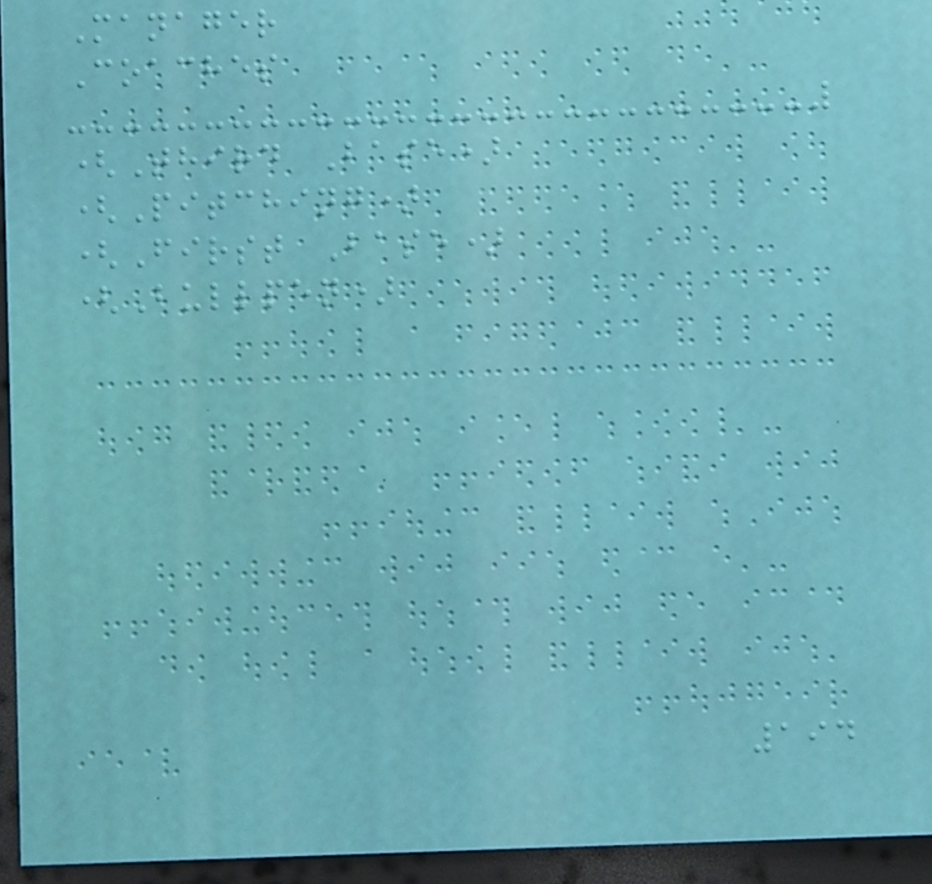Manager
Coaches
(Third Base)
(Pitching)
(First Base)
(Bullpen)
194
